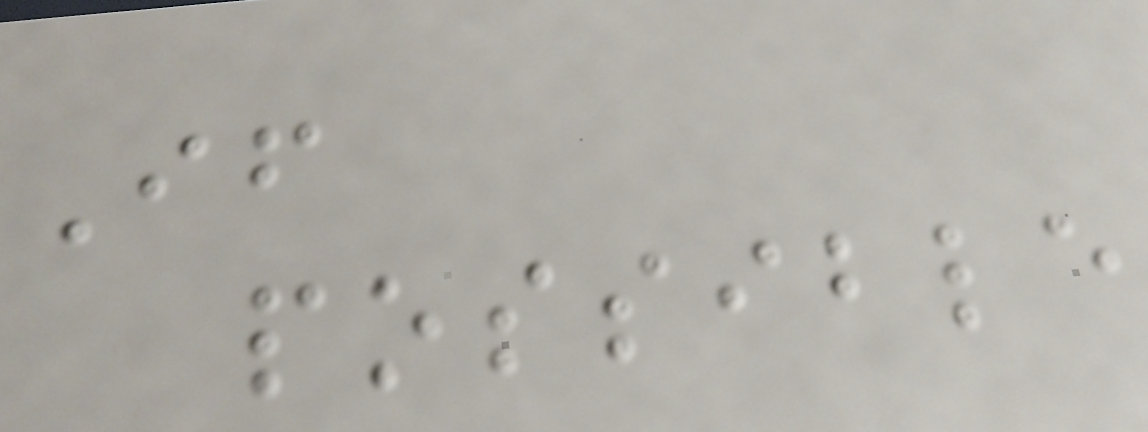If
possible
